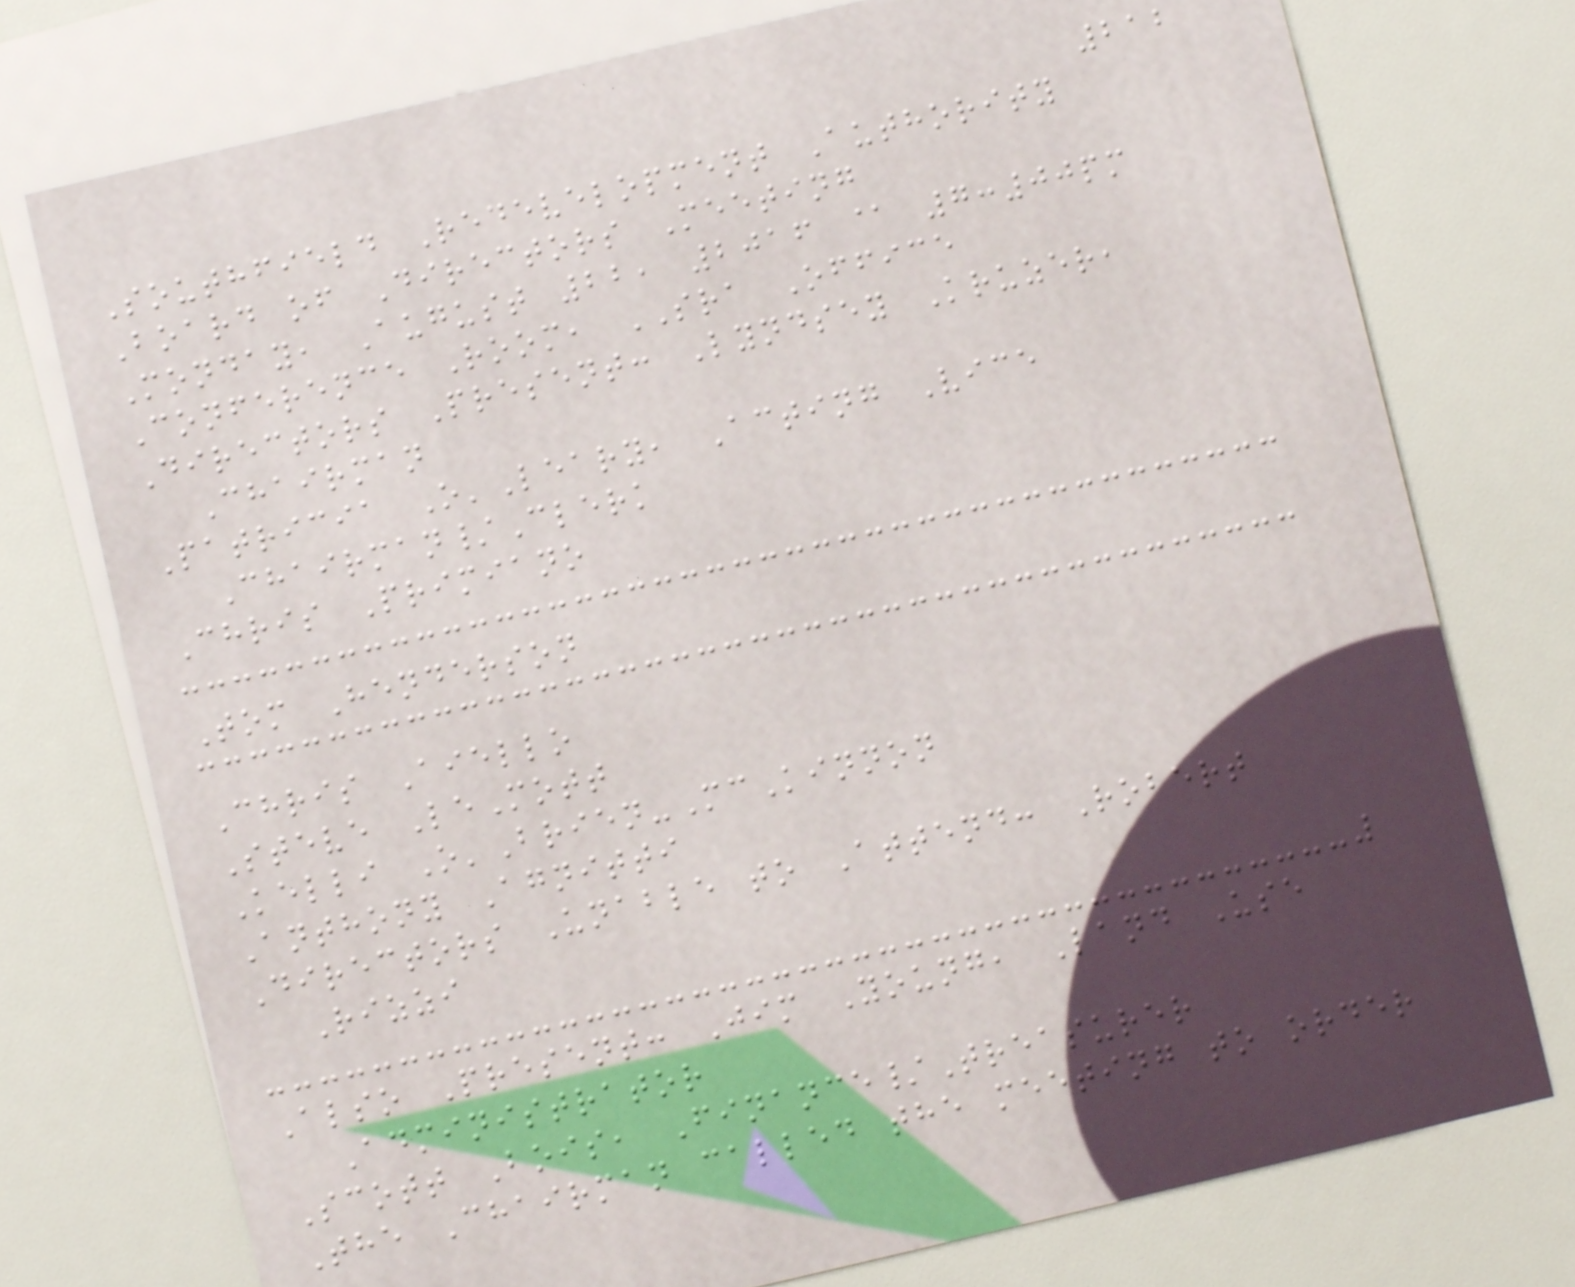212
Southfield Redevelopment Authority
Board of Directors Meeting
Monday, August 22, 2016 @ 7:00pm
Conference Room, SRA Office
Directors Present: Lyndsey Kruzer,
Chairman
Patricia O'Leary, Acting Vice
Chairman/Clerk
Chris Primiano
Tom Henderson
Chris Aiello
Steve LeMott
Kelli O'Brien-McKinnon
Anthony Agnitti
Directors Unable to Attend: Robert
Rizzi
Also Present: Jim Young, Land Use
Administrator
Scott Bois, Finance/Treasurer
The Chairman called the meeting to order
